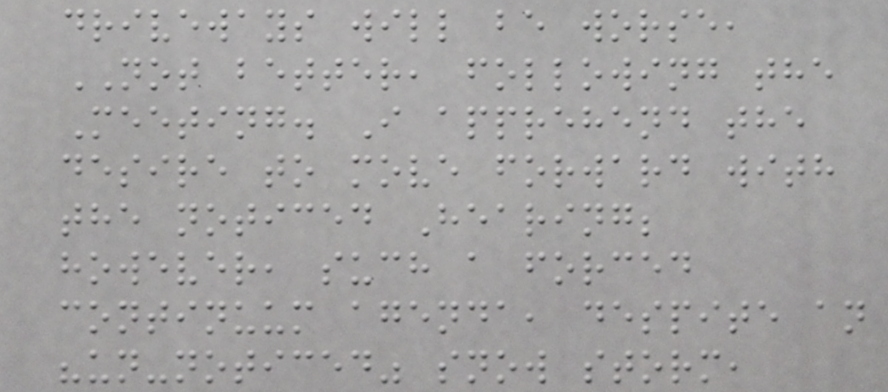driveways will be worse,
NOT better, following the
Meeting. I apprehend the
desire to move forward with
the noticed Hearing;
however, such a forced
continuum agenda, despite an
"un-noticed" snow storm,
